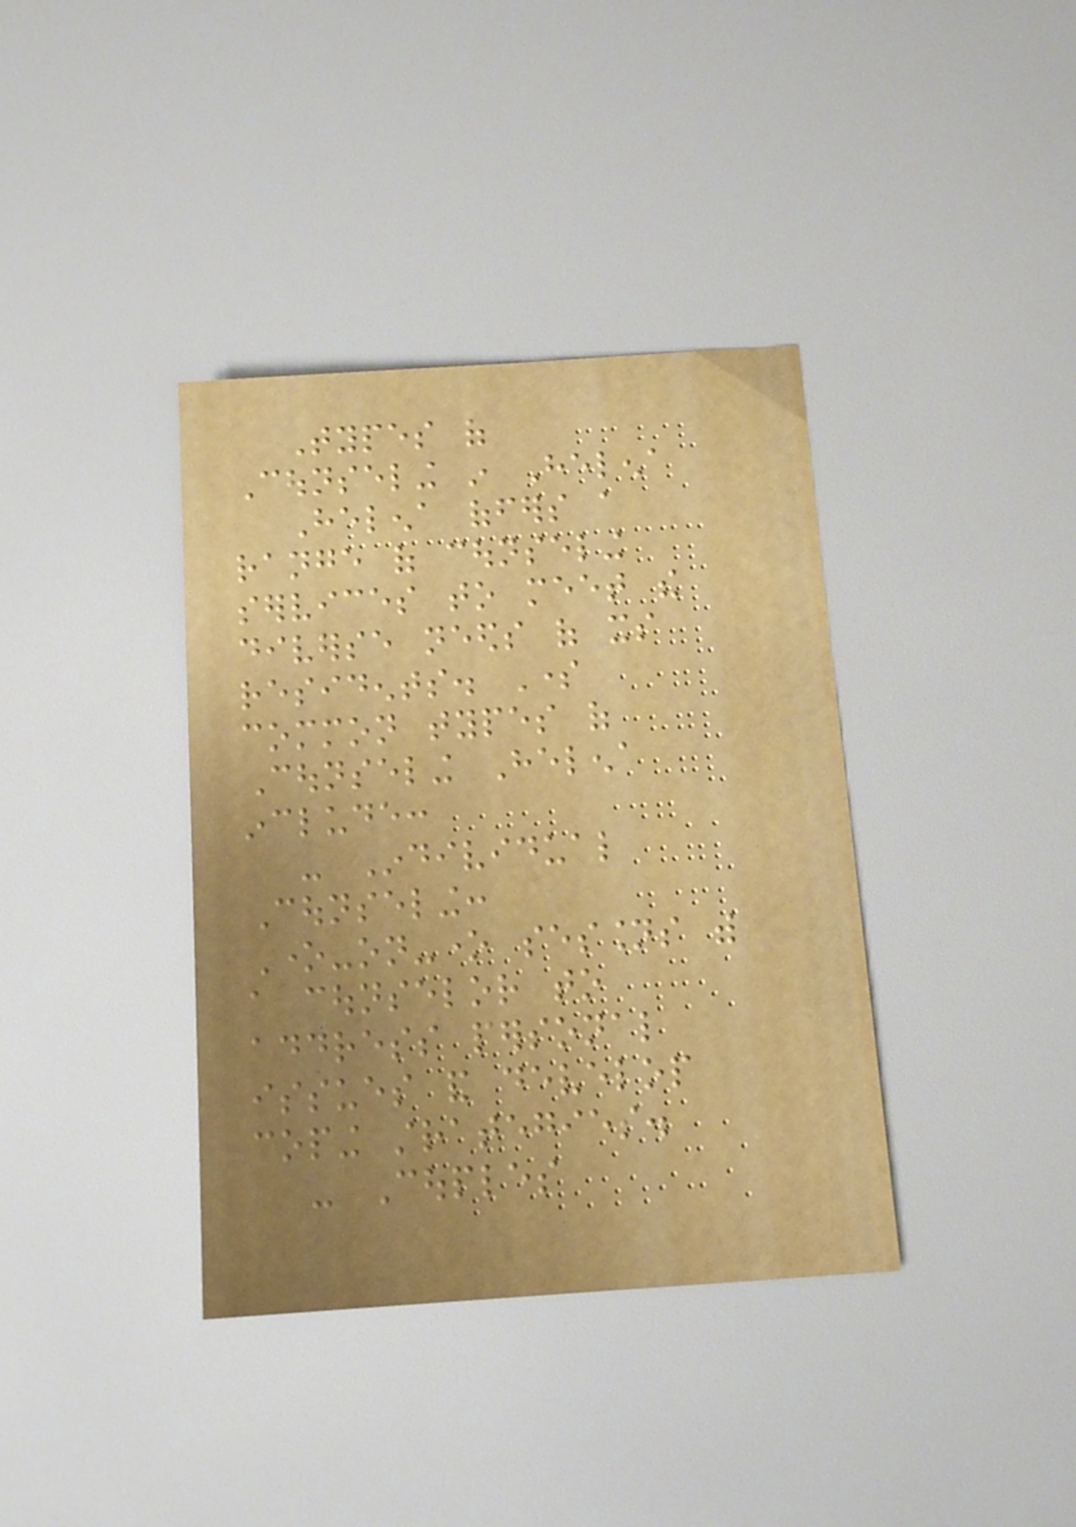Types of
Counseling in Helena
Helena offers a
range of counseling
services to meet the
diverse needs of its
residents. Some
common types of
Counseling Helena
include:
- Individual
Counseling:
One-on-one sessions with
a counselor to
address personal
issues and develop
coping strategies.
- Couples
